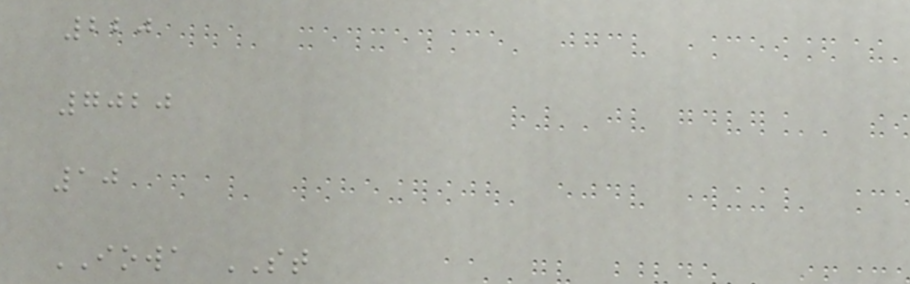220
7020
10
IOWA ST
